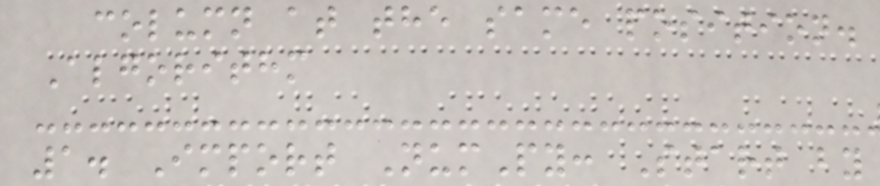column at the same position.
Algorithm
1. Import NumPy: Start by
